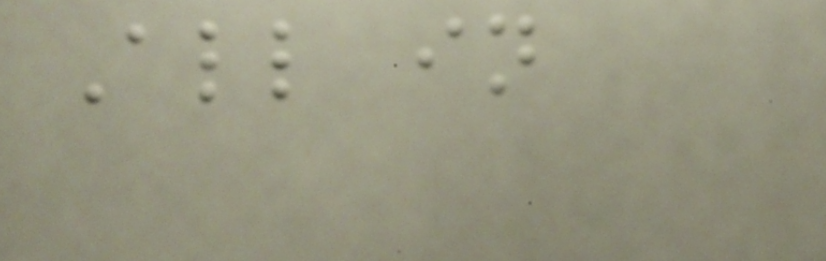All in
